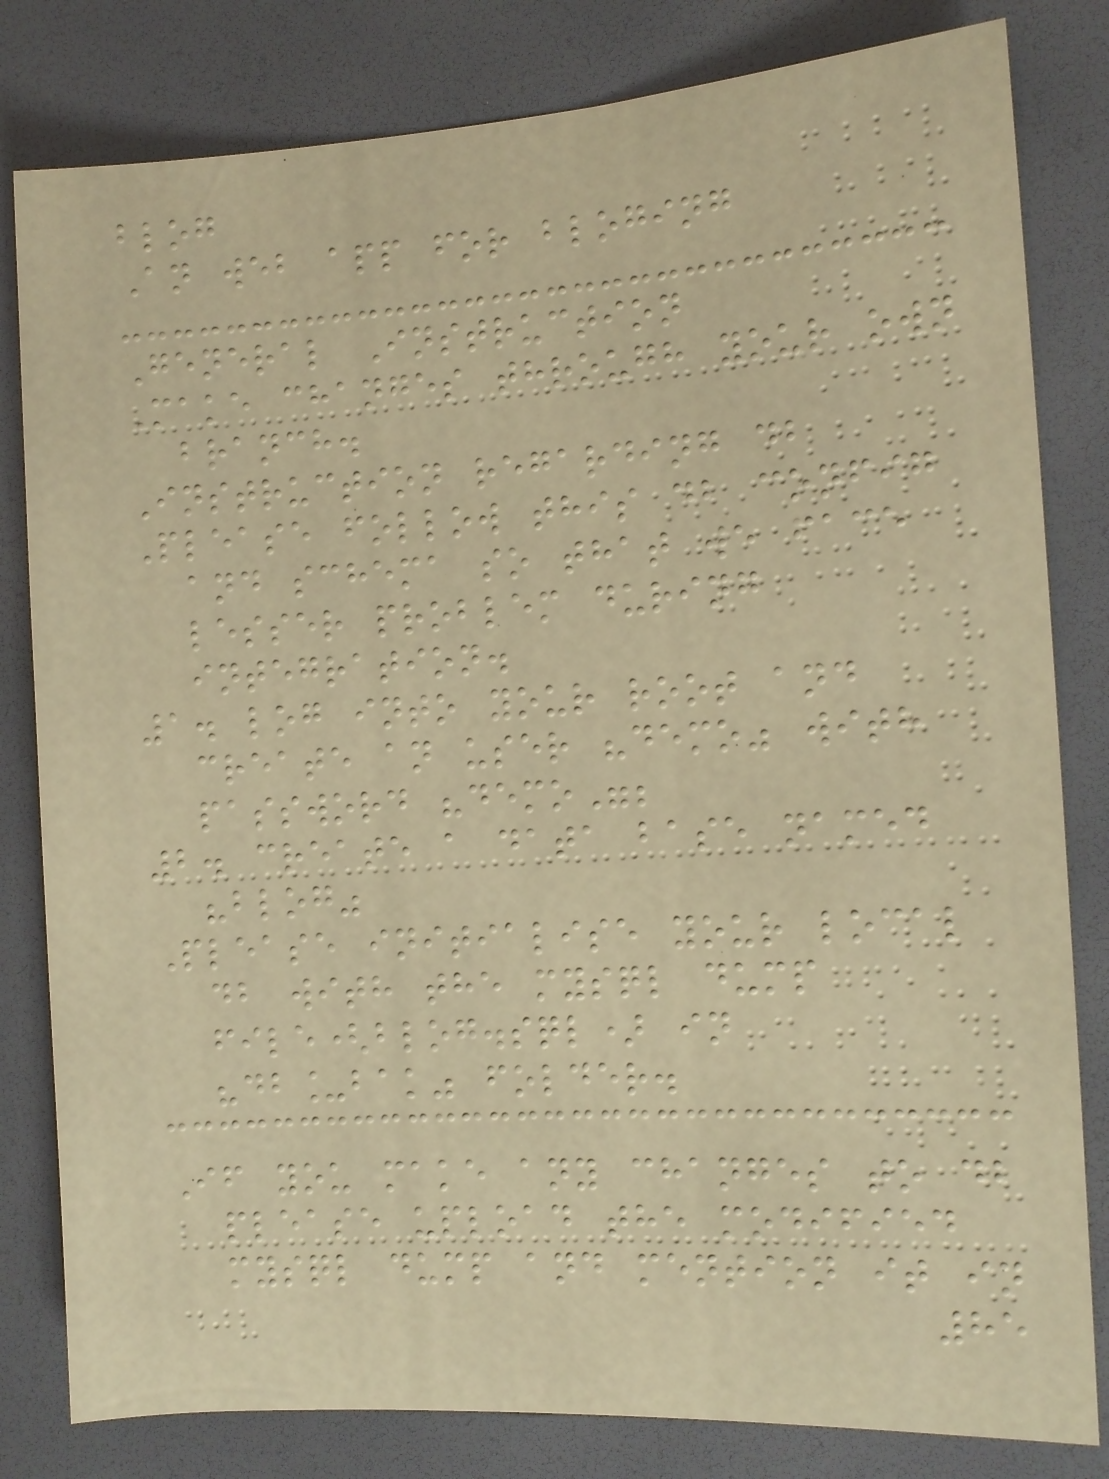blog
An web app for bloging
General Instruction
Make changes through your own
branch.
Instruction regarding db
Please follow this db config
and schema so that we face
lesser problem during
integration.
1. log into your root and
create an user "demo" with
password "demo";
2. create a data base named
"blog"
Please initialise your local
db with the mysql dump
file(blog.sql) in
"db_bak" folder.
If you make any changes to db
please upload the modified
mysql dump and mention it in
85
